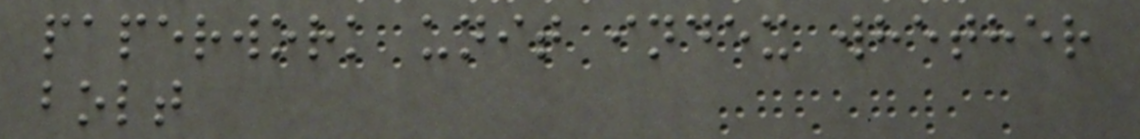paperwork unit index whether
bolt
